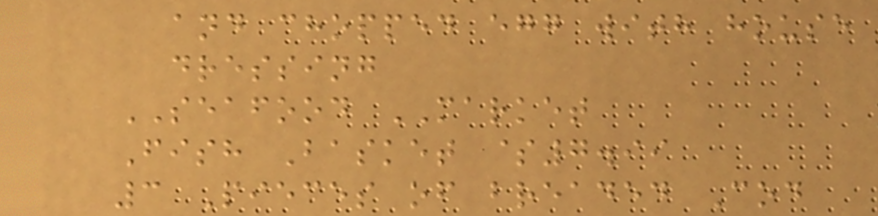and chopped egg with house
dressing
SEAFOOD MARKET
Fish Basket $7.99
3 Pieces of breaded Cod
